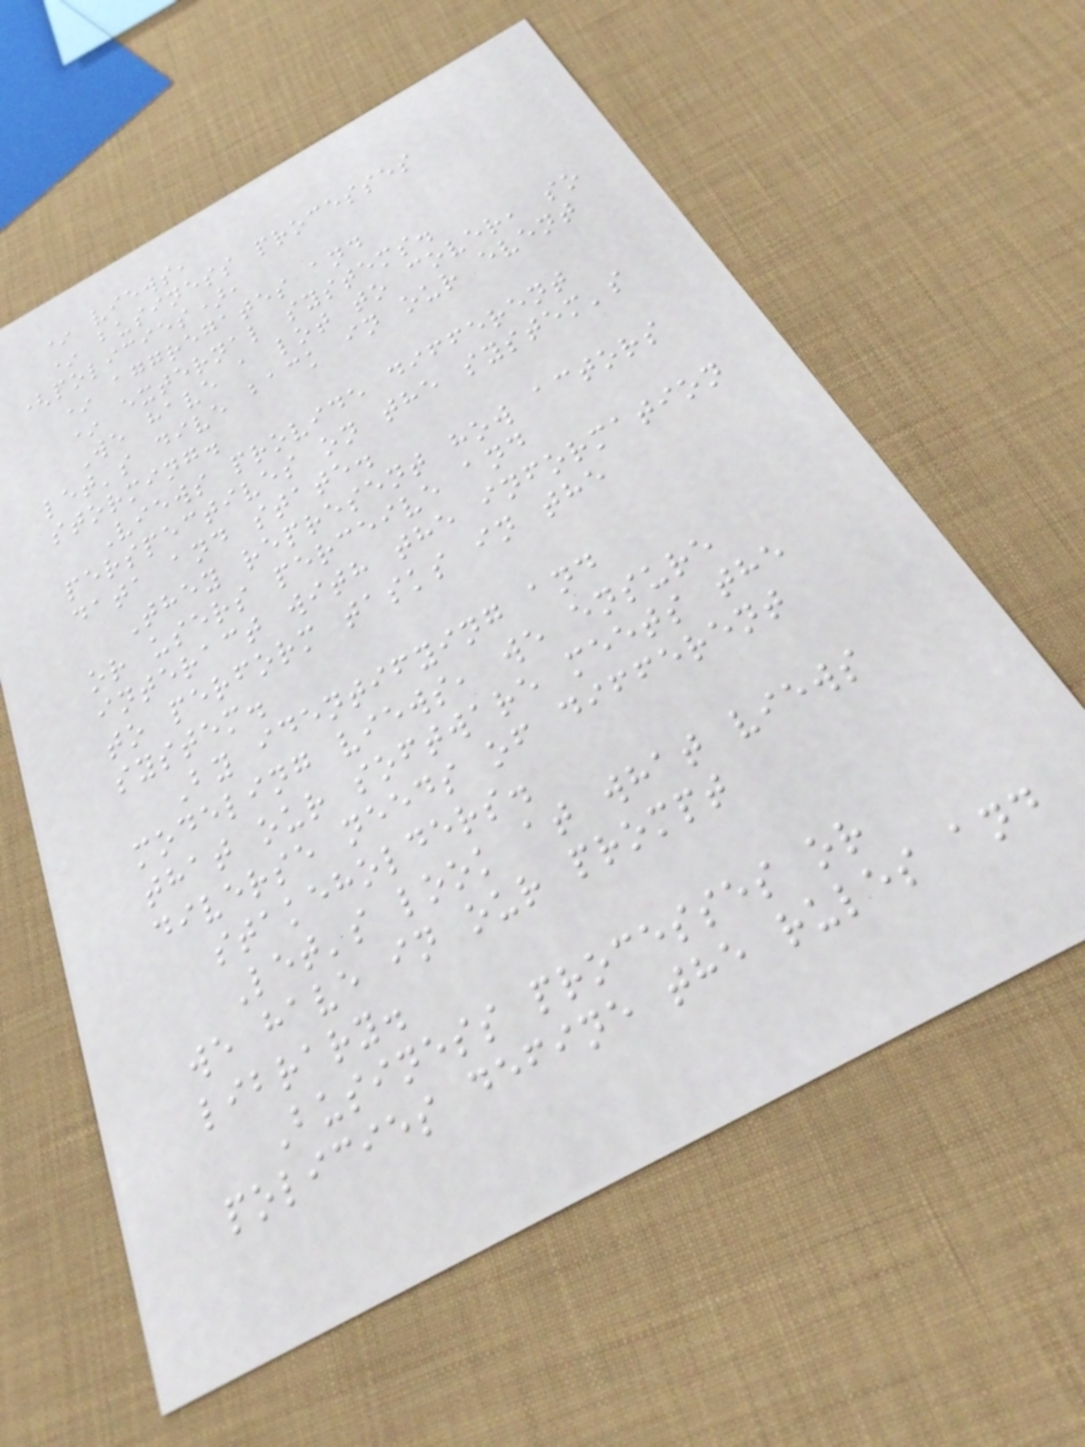* views,
* business processes
(policies),
* aggregates and
* external systems.
We have a lot to cover, so
let's dive back in our event
storming.
Views provide different
perspectives on the system's
data and state.
They represent how actors
or users perceive and
interact with the information
to perform tasks in the
system.
By identifying and
modeling views, we ensure
that our software meets the
diverse needs of different
stakeholders.
Let's look at what views
we have in our prompt
library.
Business processes or
policies define the rules and
